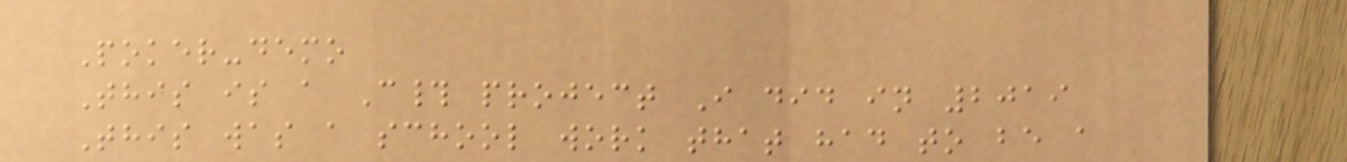Poker-demo
This is a C# project I did in 2019
This was a school work that had to be a
